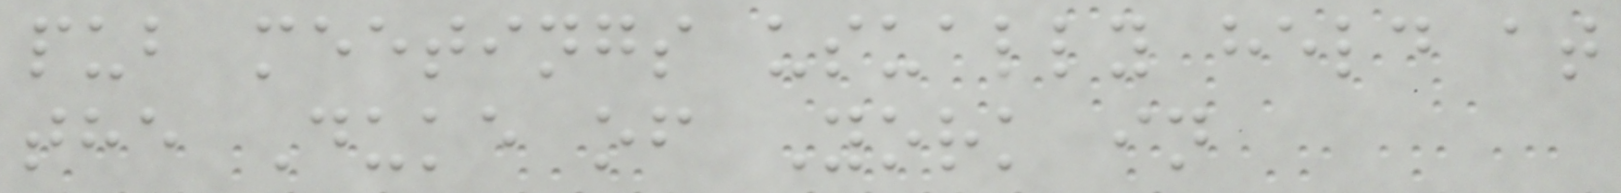pub meetings usually held at
the Duke of York in
